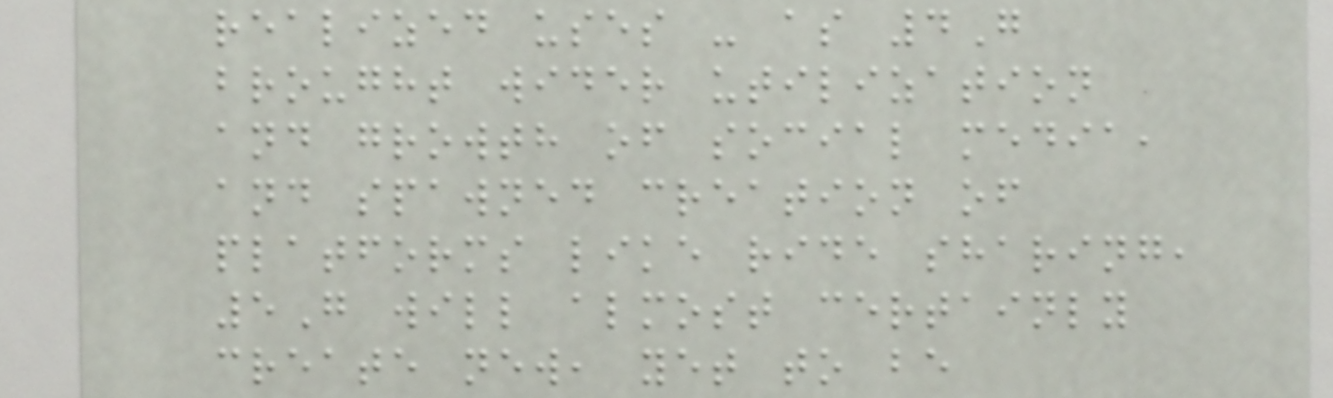realized uses - as 4G
brought wider utilization
and growth of social media,
and spawned creation of
platforms like ride sharing,
5G will almost certainly
create new, yet to be
